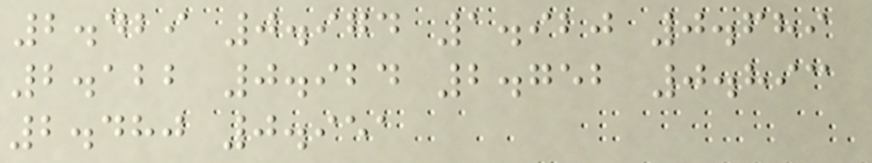2.429 0.974 1.920 0.689
2.122 0.924 2.752 0.893
2.480 0.951
